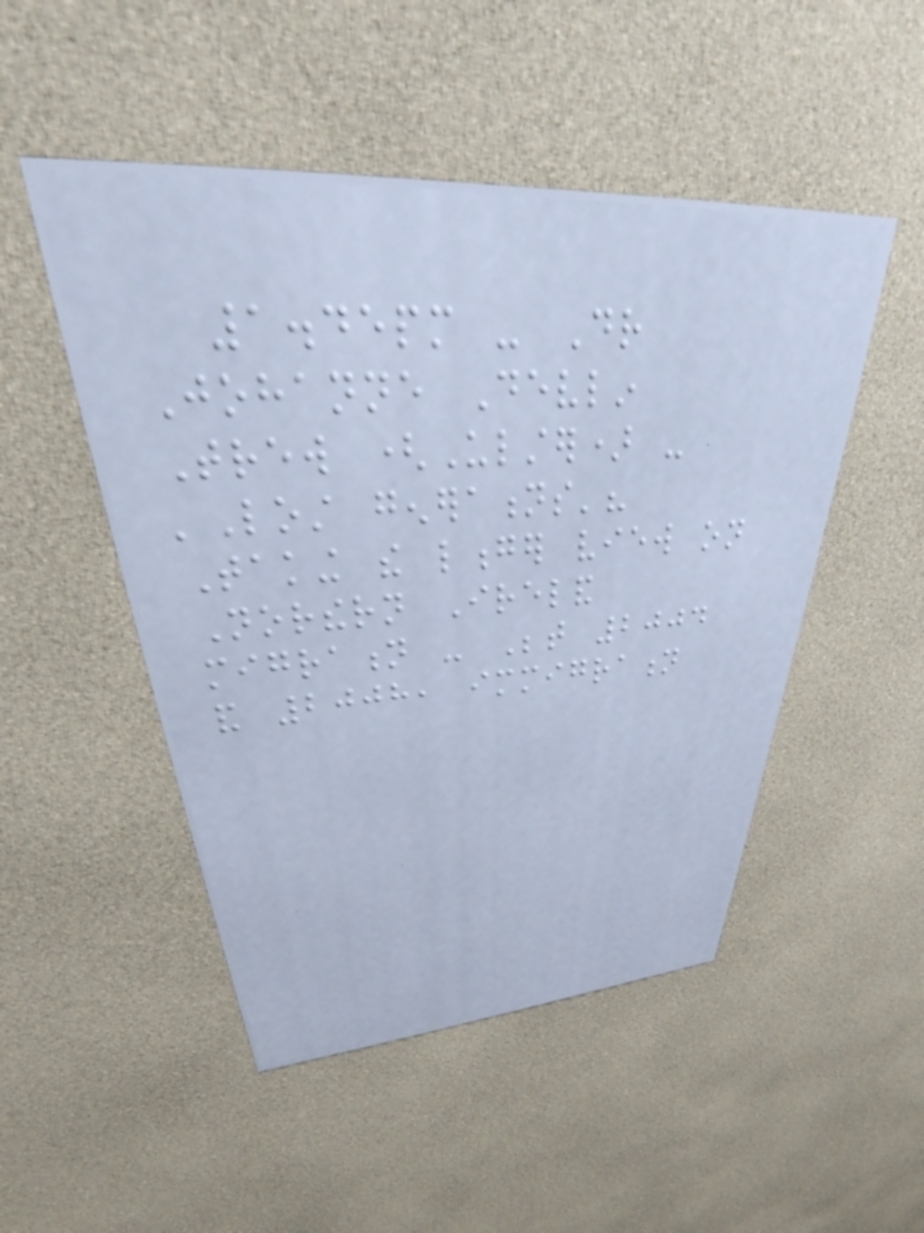1.45pm - Dr
Johanne Devlin
Trew (Ulster) -
'Lost generations'?
Taking the longer view on
Northern Ireland
migration - Between 2004
and 2008, immigration
